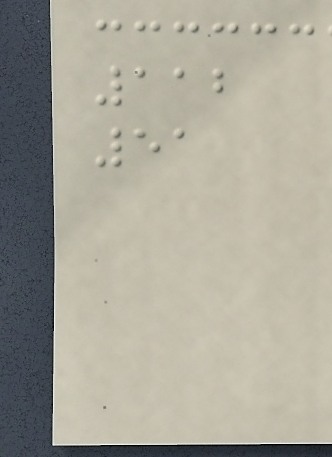112
51
